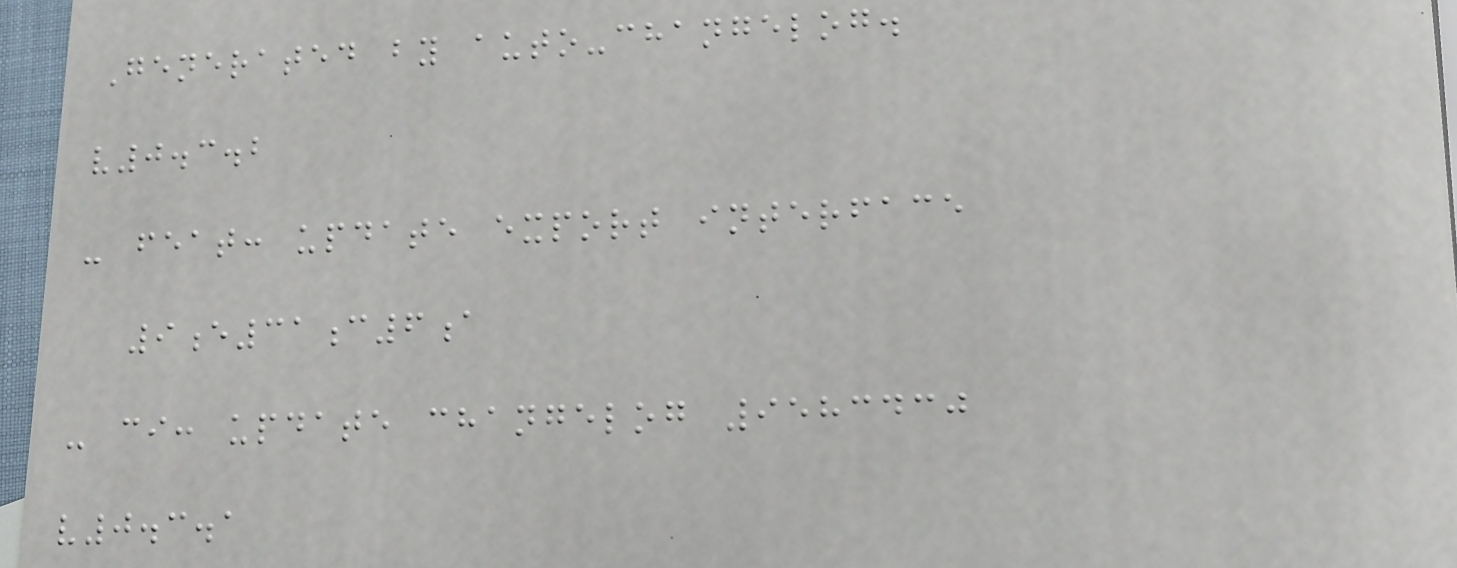Generated by auto-changelog.
v0.3.2
- feat: update export interface
9e31c6a
- ci: update changelog 9583430
v0.3.1
